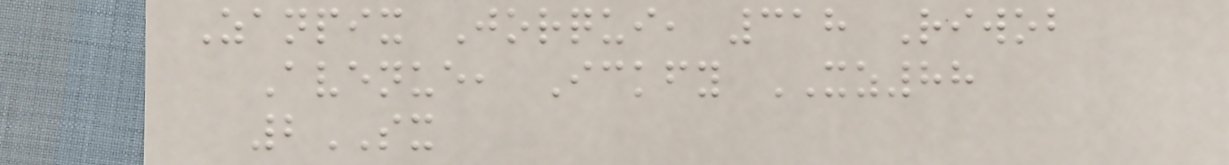Zanpix Jorqui, 318 Riwob
Avenue, Ickfy XZ88
2SX
